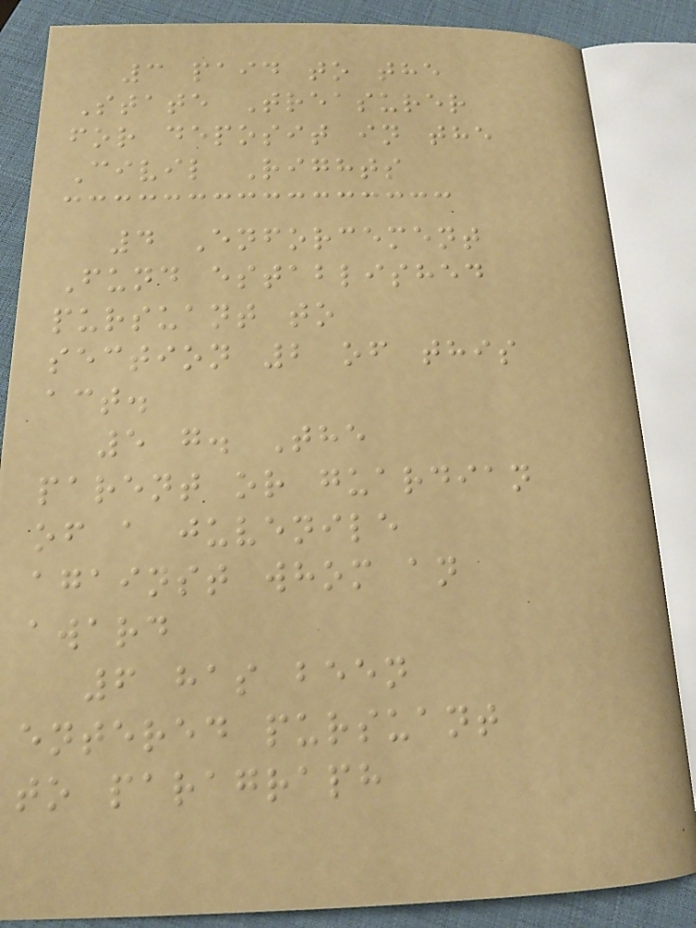3 paid to the
State Treasurer
for deposit in the
Civil Rights
4 Enforcement
Fund established
pursuant to
section 2 of this
act.
5 g. The
parent or guardian
of a juvenile
against whom an
award
6 has been
entered pursuant
to paragraph
